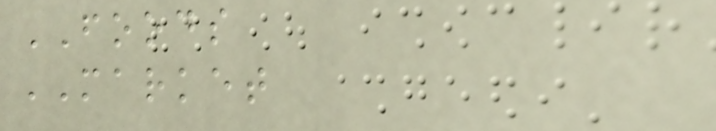FOODS
MARKET
